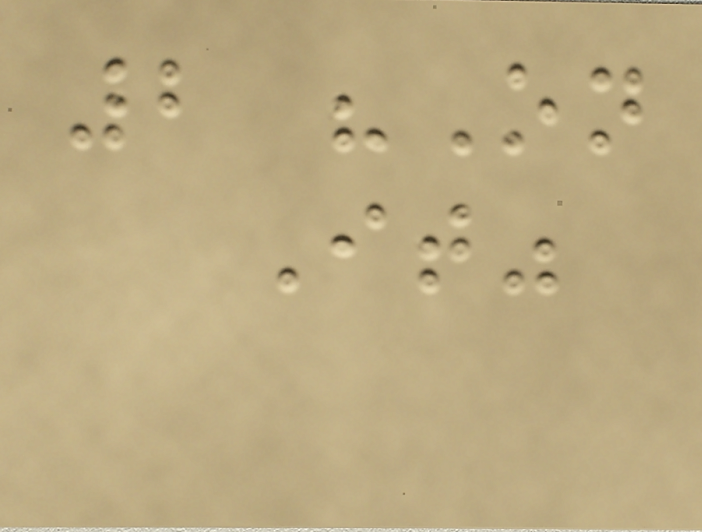2 "On
It"
